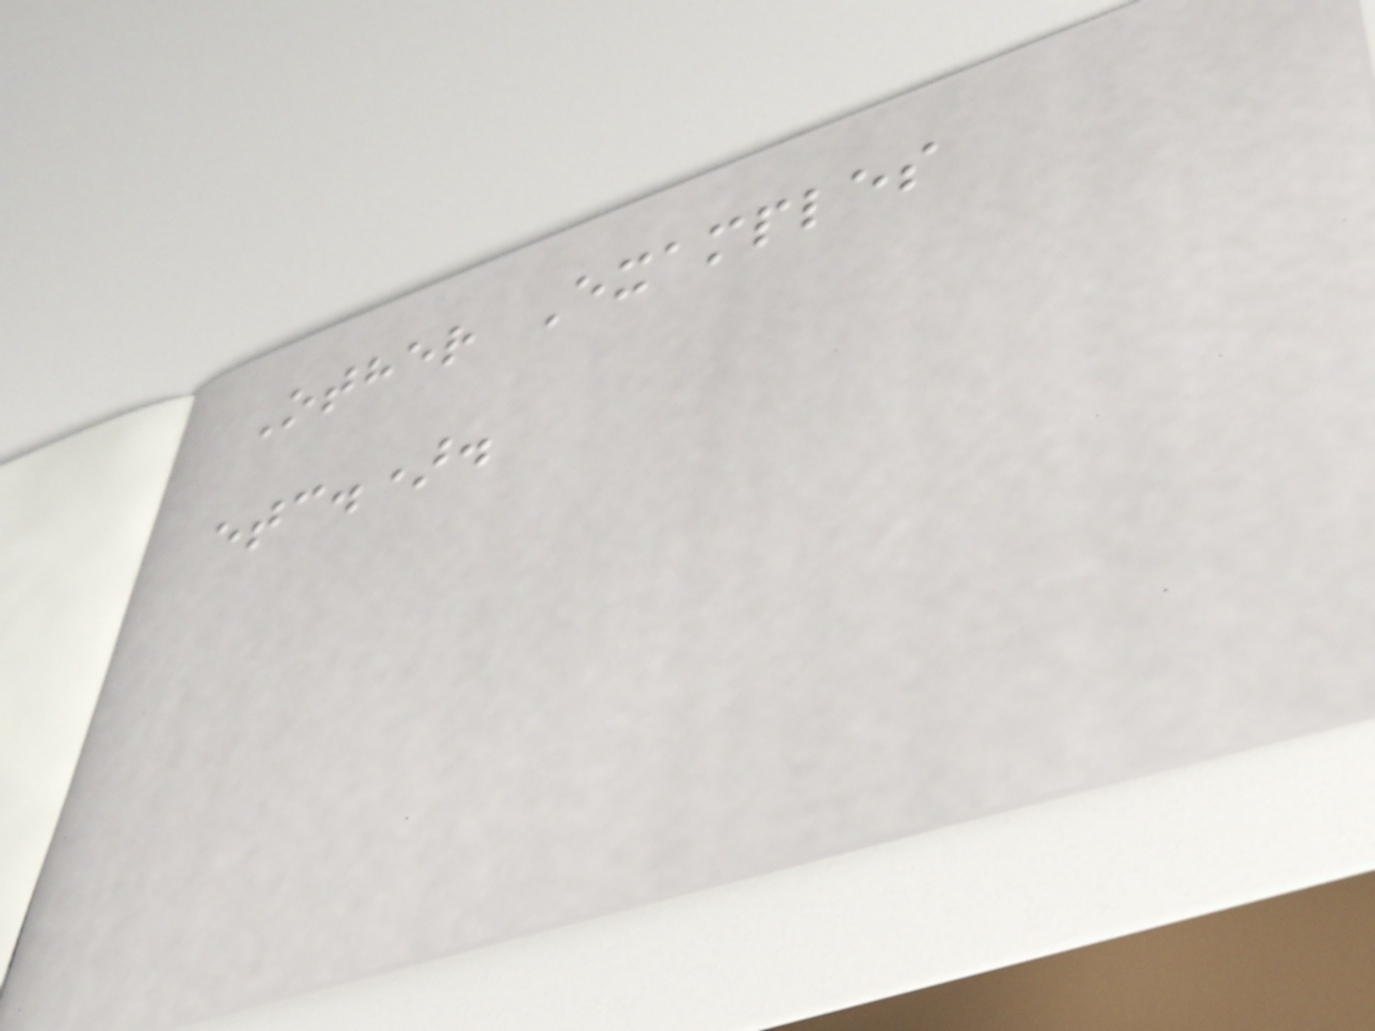Other Examples
etc.).
